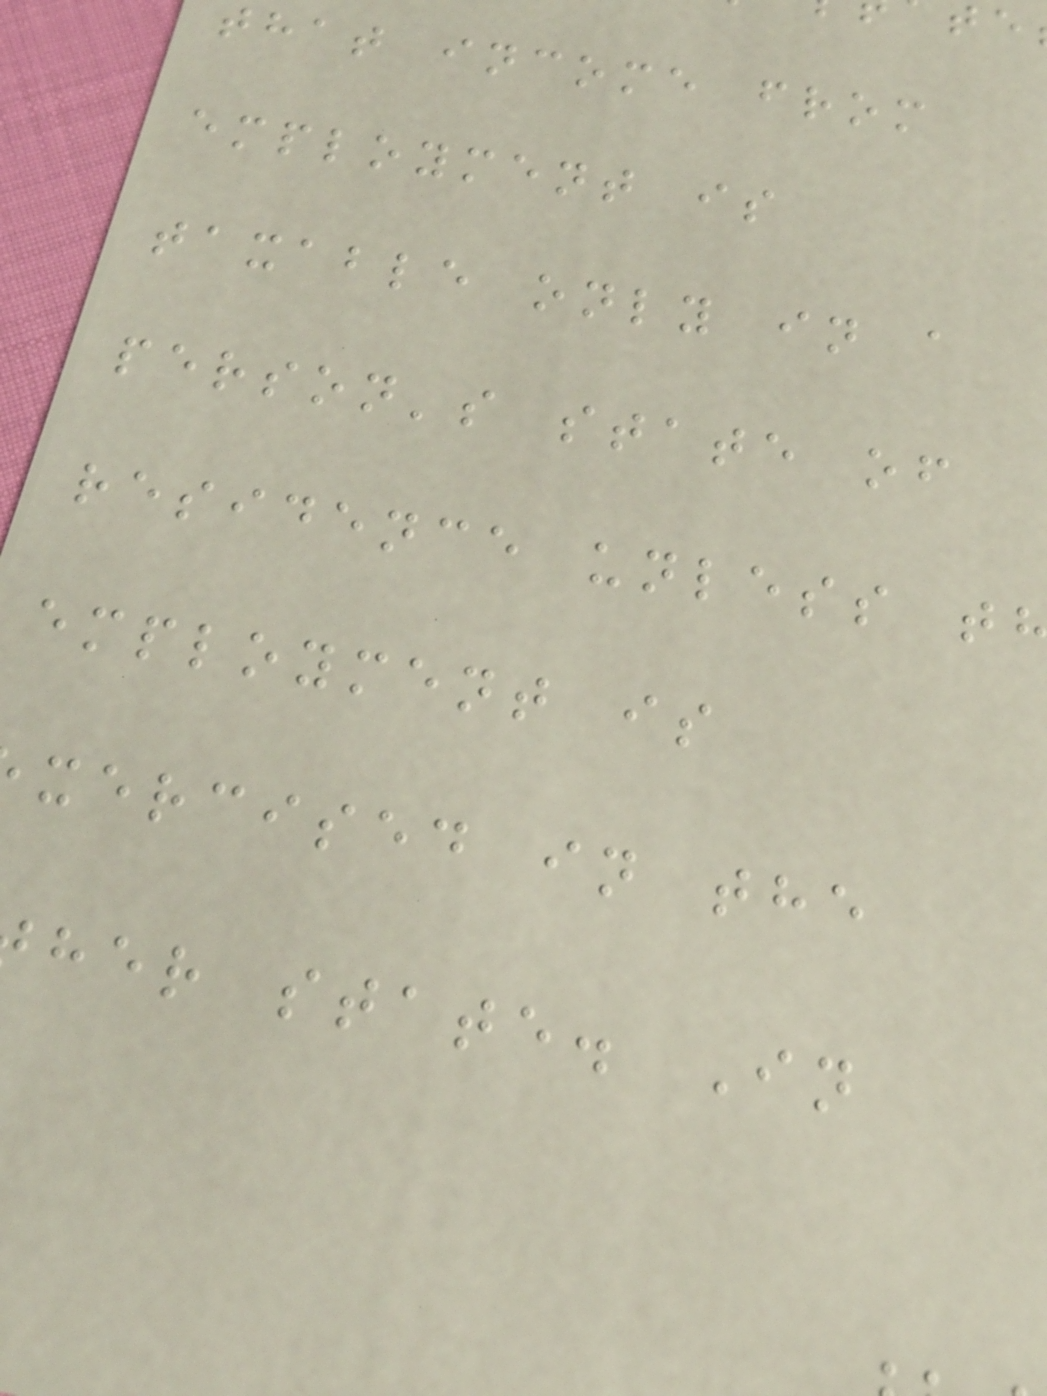that income from
employment is
taxable only in a
person's state of
residence unless t
employment is
xercised in the
her state. In
